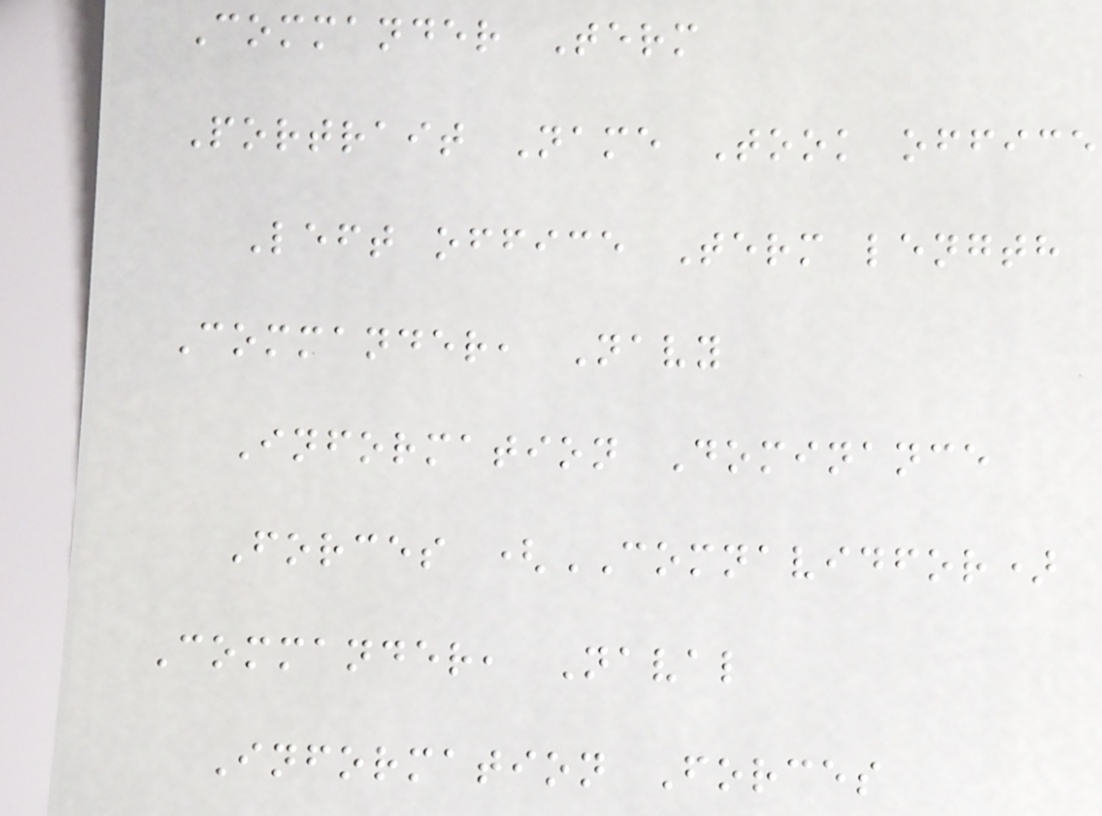Commander Term
Portrait Name Took office
Left office Term length
Commander, Navy
Information Dominance
Forces (COMNAVIDFOR)
Commander, Naval
Information Forces
